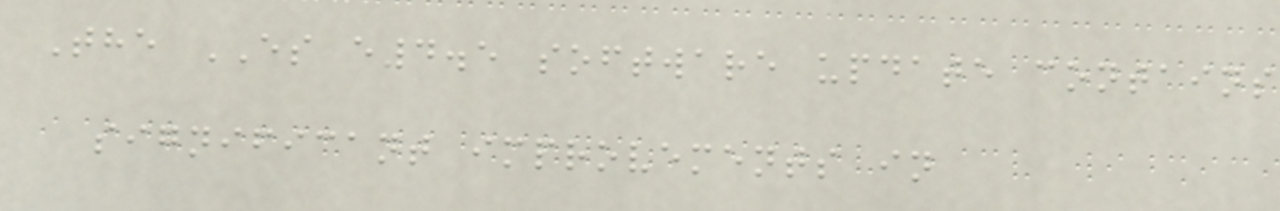The ES e4.5 software update contains
significant improvements in
